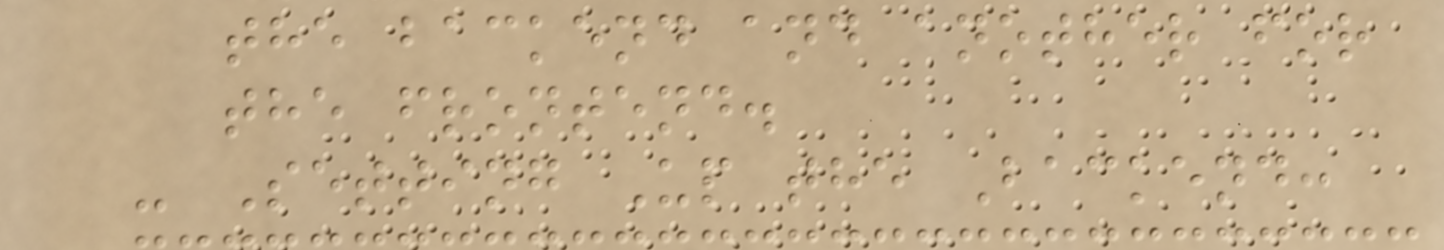the backend and another for
the frontend.
- Setting Up the Backend:
